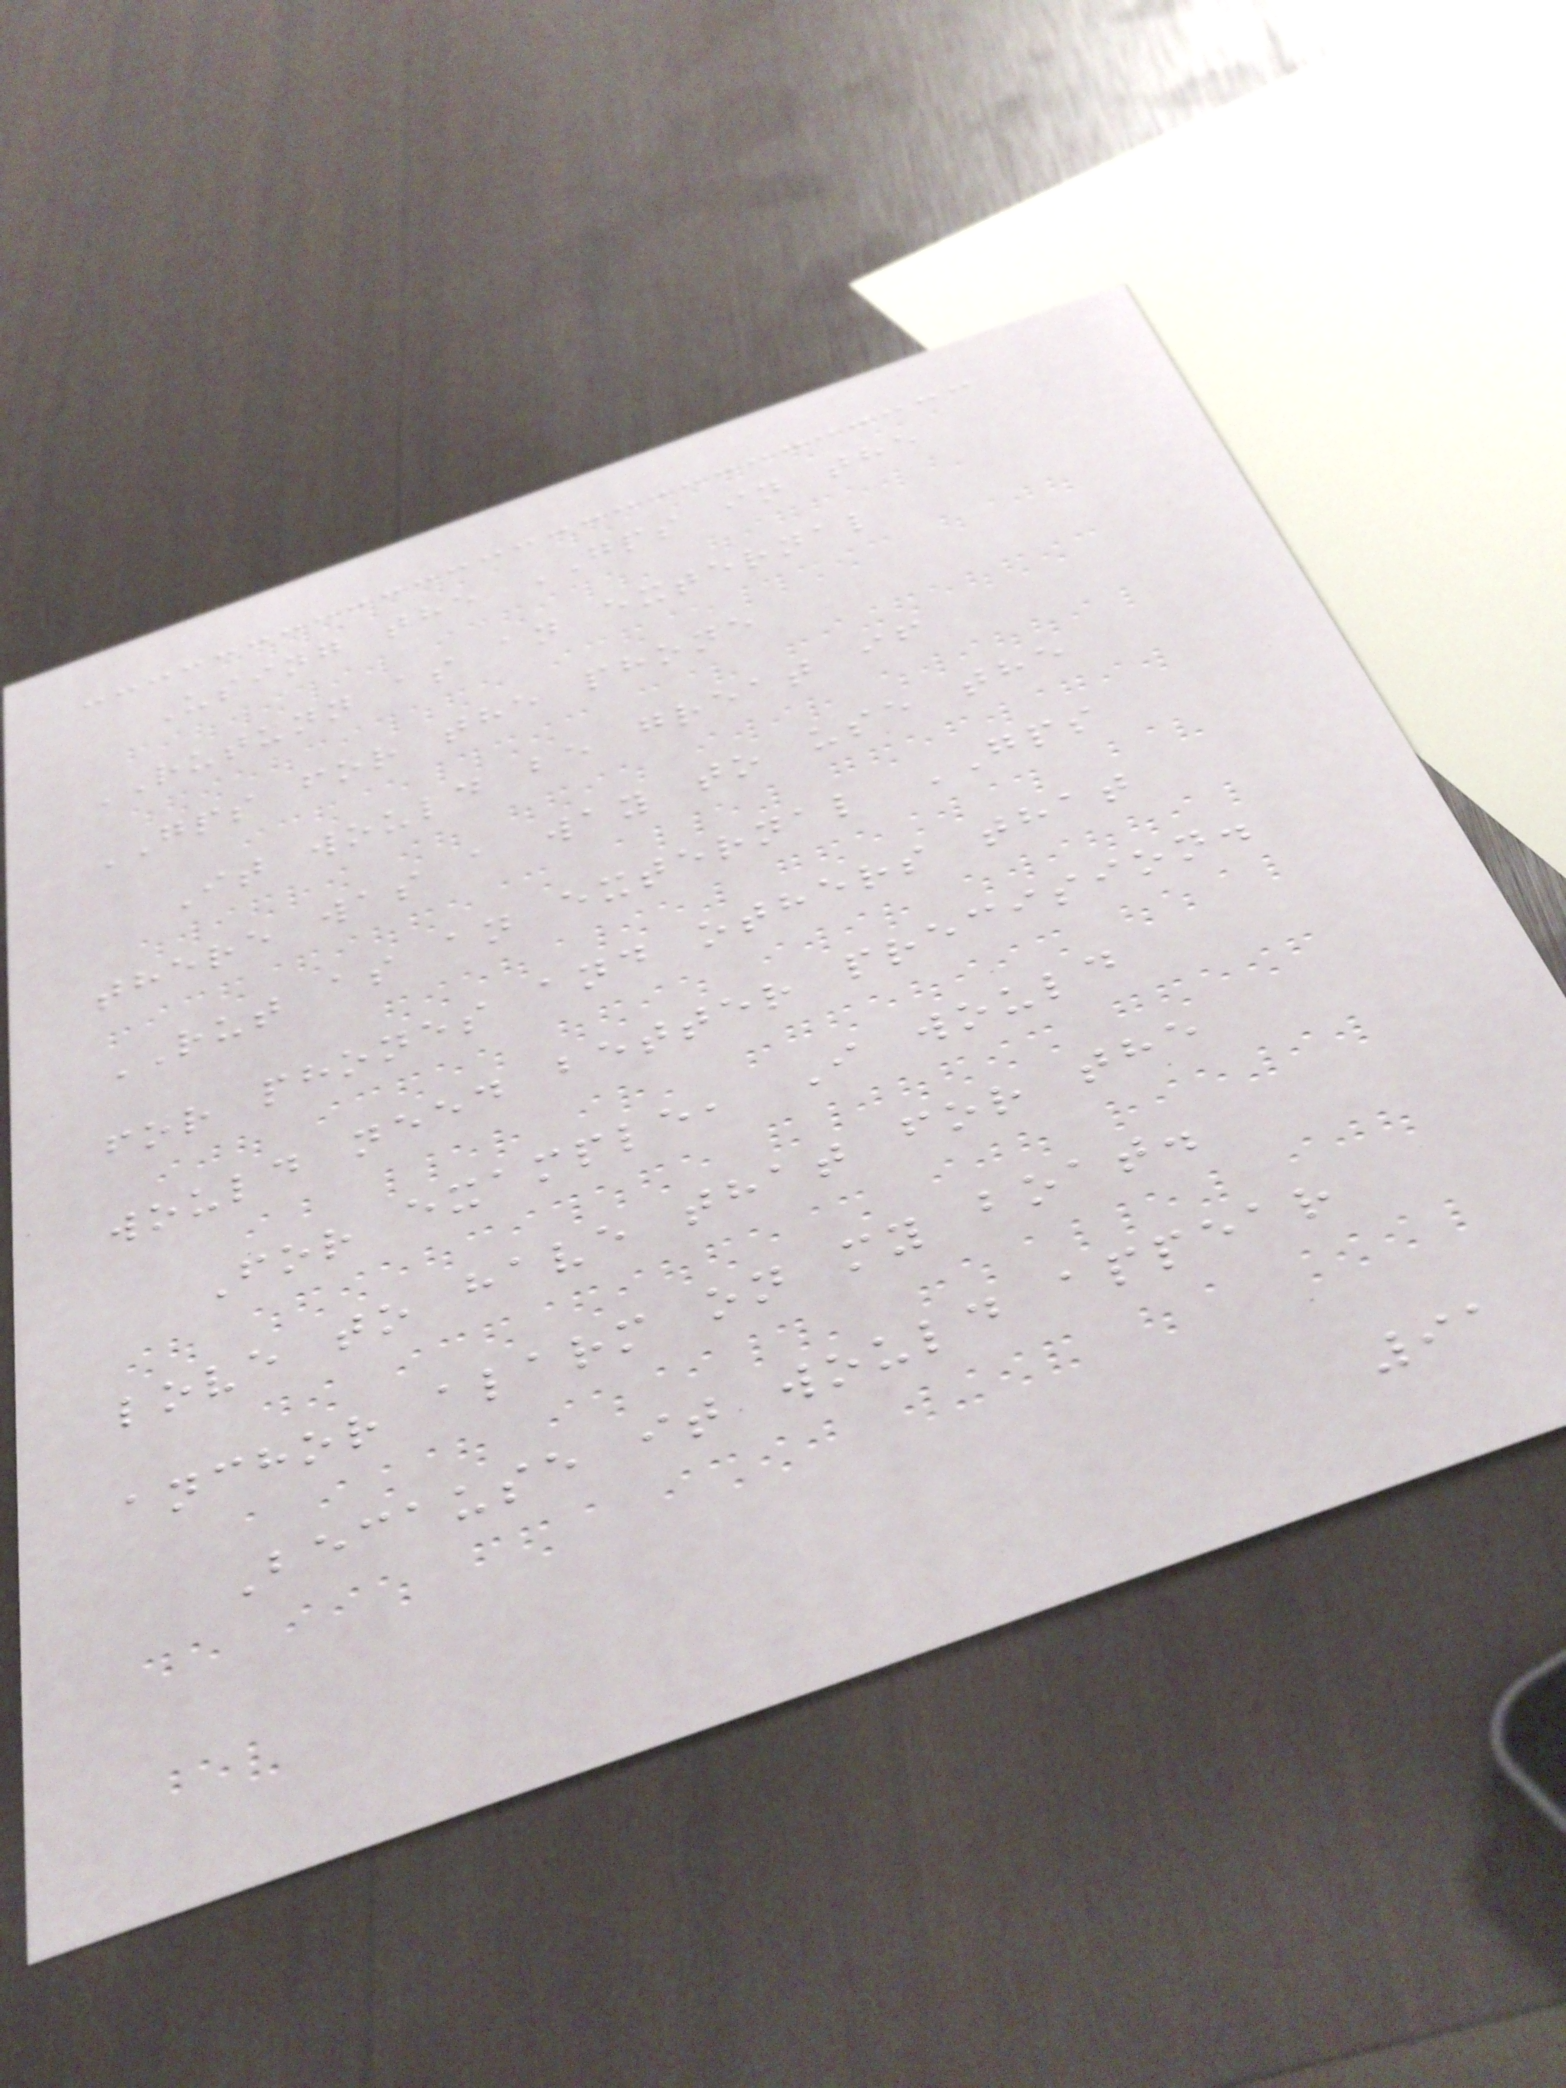Using the GPS in the
RUTXNN as an external
GPS for the phone
It would be great if
there was a way to use the
RUT as an external GPS
for phones and others that
would need better precision.
For example, I would
love to have that for the
anchor alarm on my boat.
Because it would appear
91
